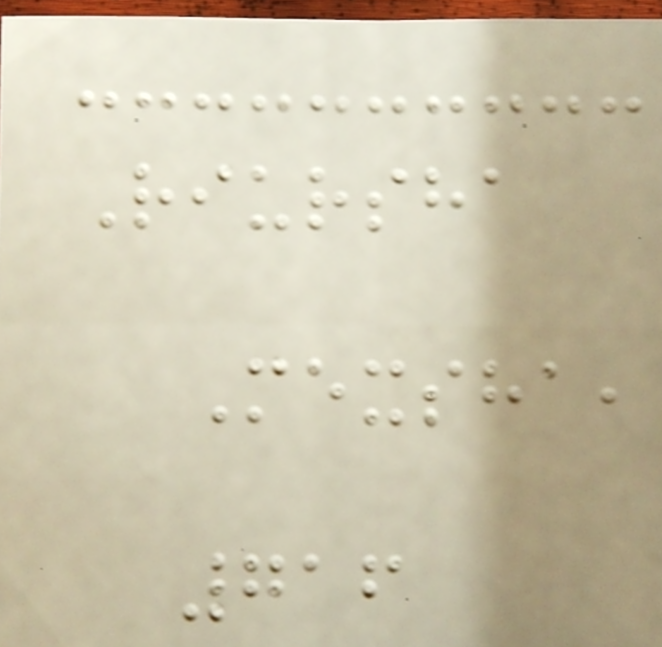Riursha
Mexsha,
716
